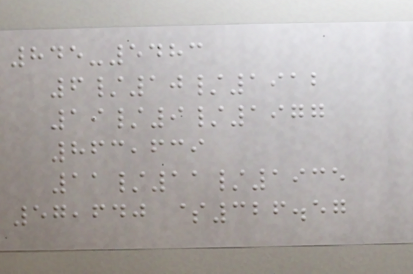845-5483
6/10/1912
19/9/1977
863,639
11/11/1935
57,640 $326.57
